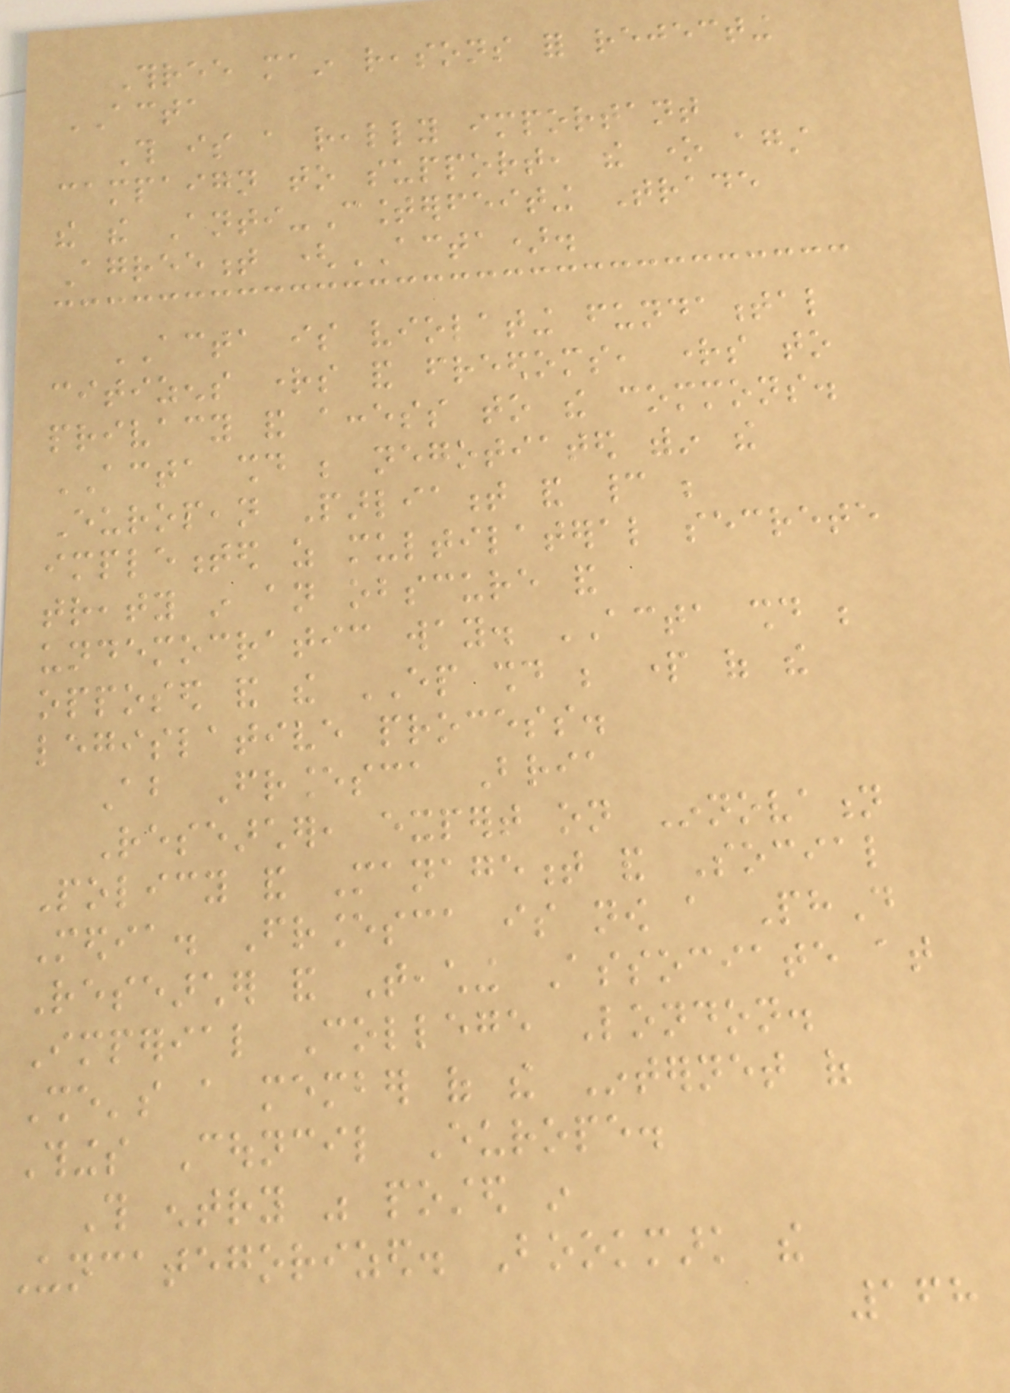Three main reasons for rejecting
ACTA
This is a really important
campaign to support, the one against
the the Anti-Counterfeiting Trade
Agreement (ACTA).
ACTA is violating fundamental
citizens rights and freedoms, rights to
privacy and access to the commons.
ACTA should be negotiated within the
European Parliament and cannot be
implemented as multilateral secrete
treaty in an obscure and
undemocratic way. ACTA should be
opposed and the EP should be part of the
legislative process.
About Francesca Bria
Researcher, expert on Innovation
Policy and Management and Social
Media. Francesca is now a PhD
Researcher and Teaching Associate at
Imperial College London.
She's a member of the Internet of
Things Council Europe.
This entry was posted in
Uncategorized. Bookmark the
168
